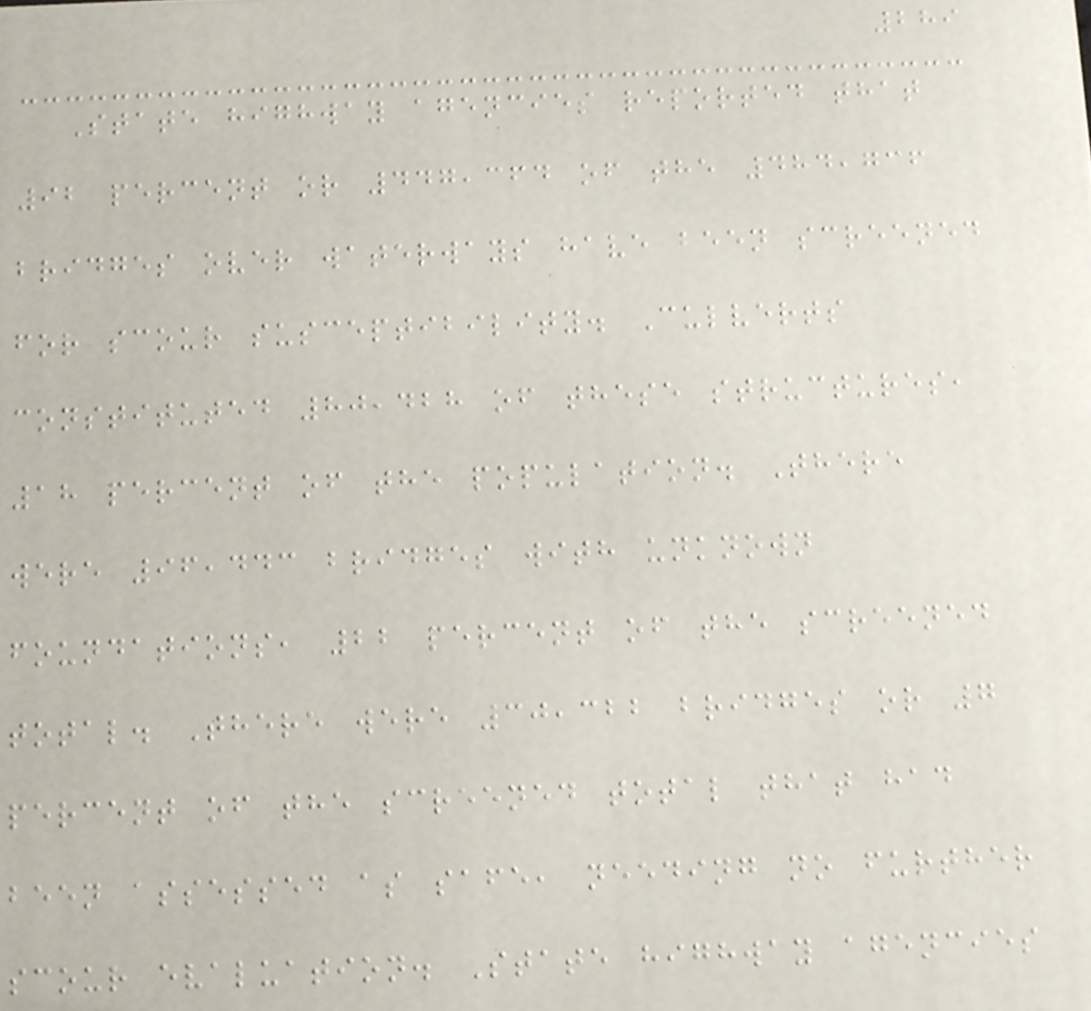289
State highway agencies reported that
92 percent or 447,364 of the 484,736
bridges over waterways have been screened
for scour susceptibility. Culverts
constituted 80,428 of these structures,
18 percent of the population. There
were 96,443 bridges with unknown
foundations, 22 percent of the screened
total. There were 30,322 bridges or 7
percent of the screened total that had
been assessed as safe, needing no further
scour evaluation. State highway agencies
